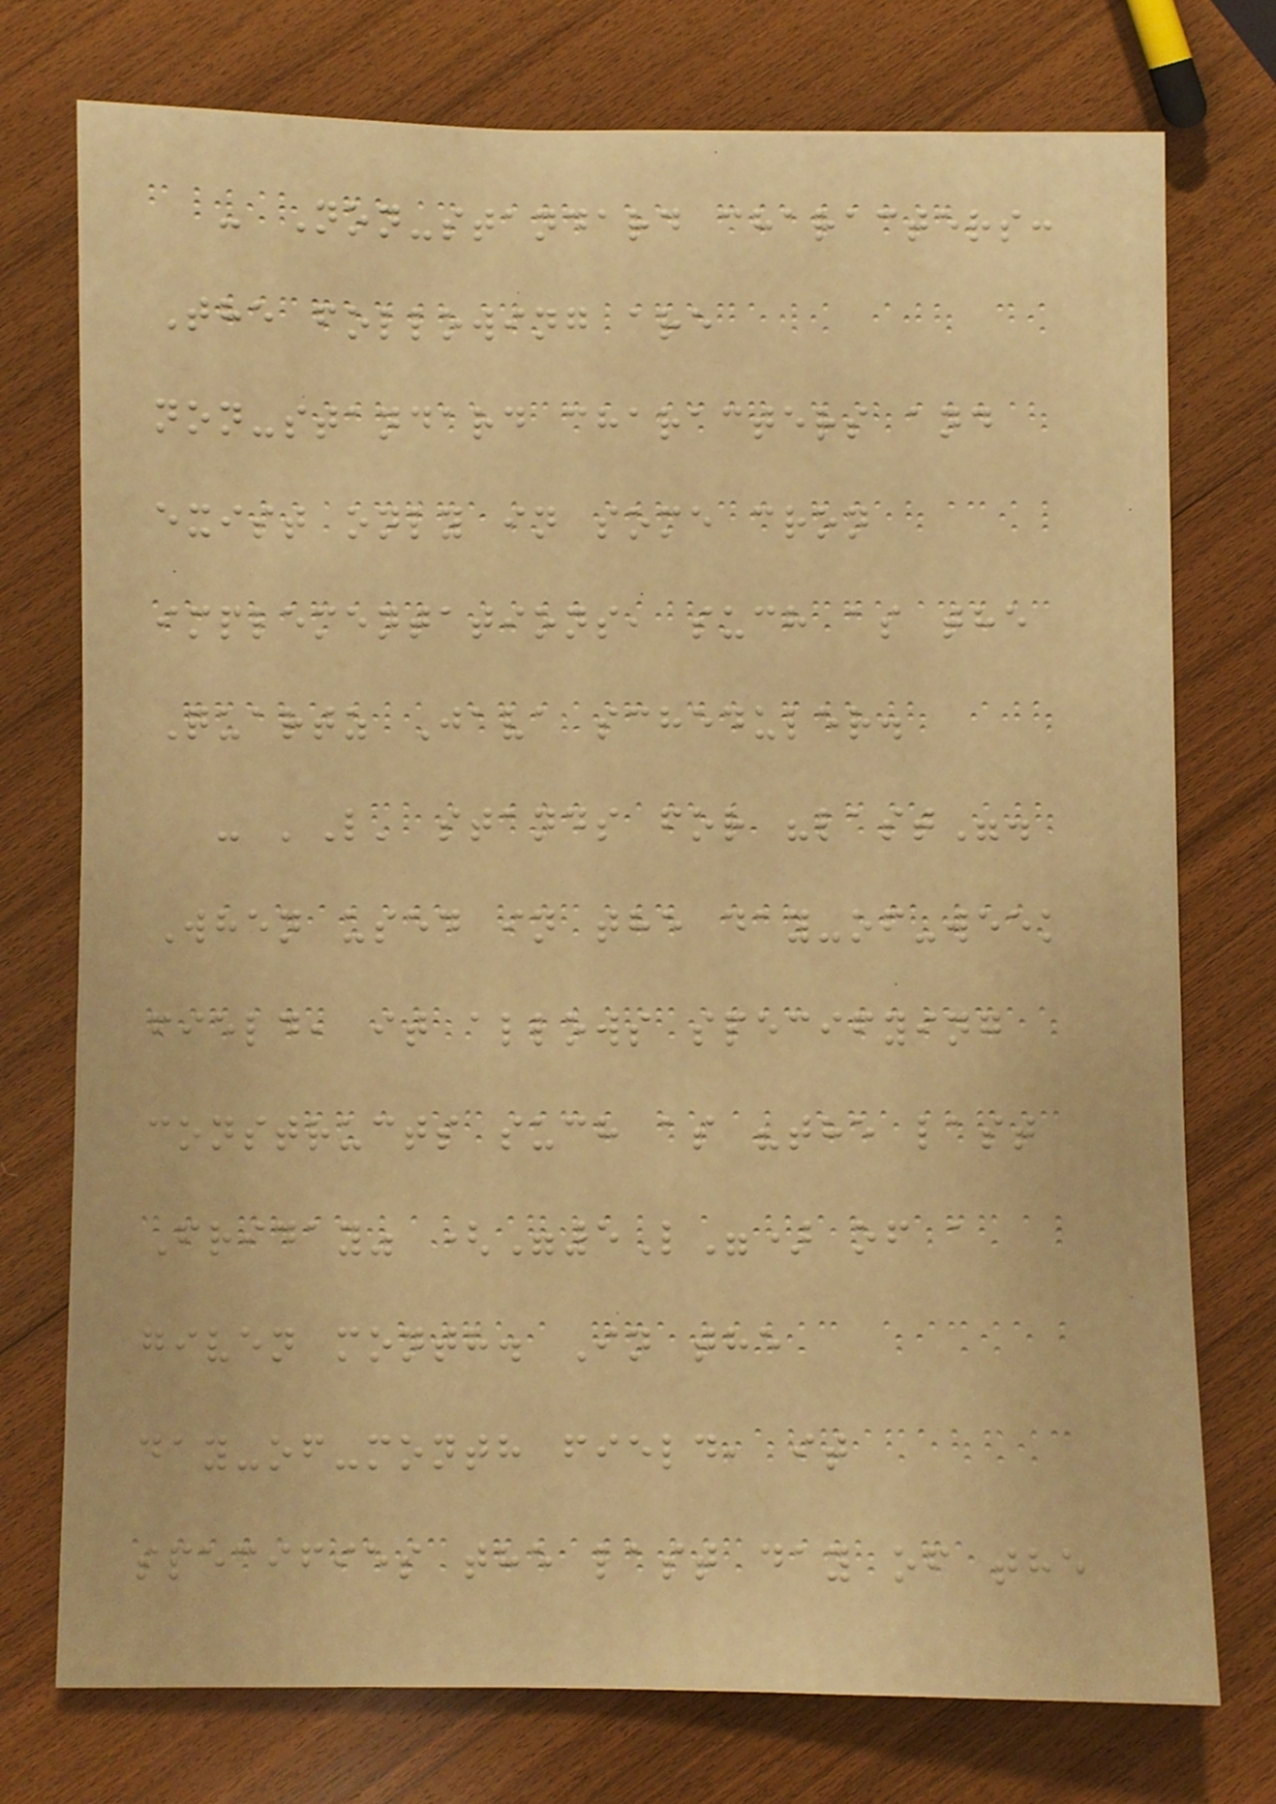- Non-standard characters:
The following are
non-standard characters and
exist only in some cron
implementations, such as the
Quartz Java scheduler.
- 'L' stands for "last".
When used in the day-of-week
field, it allows specifying
constructs such as "the last
Friday" ("5L") of a
given month. In the
day-of-month field, it
specifies the last day of the
